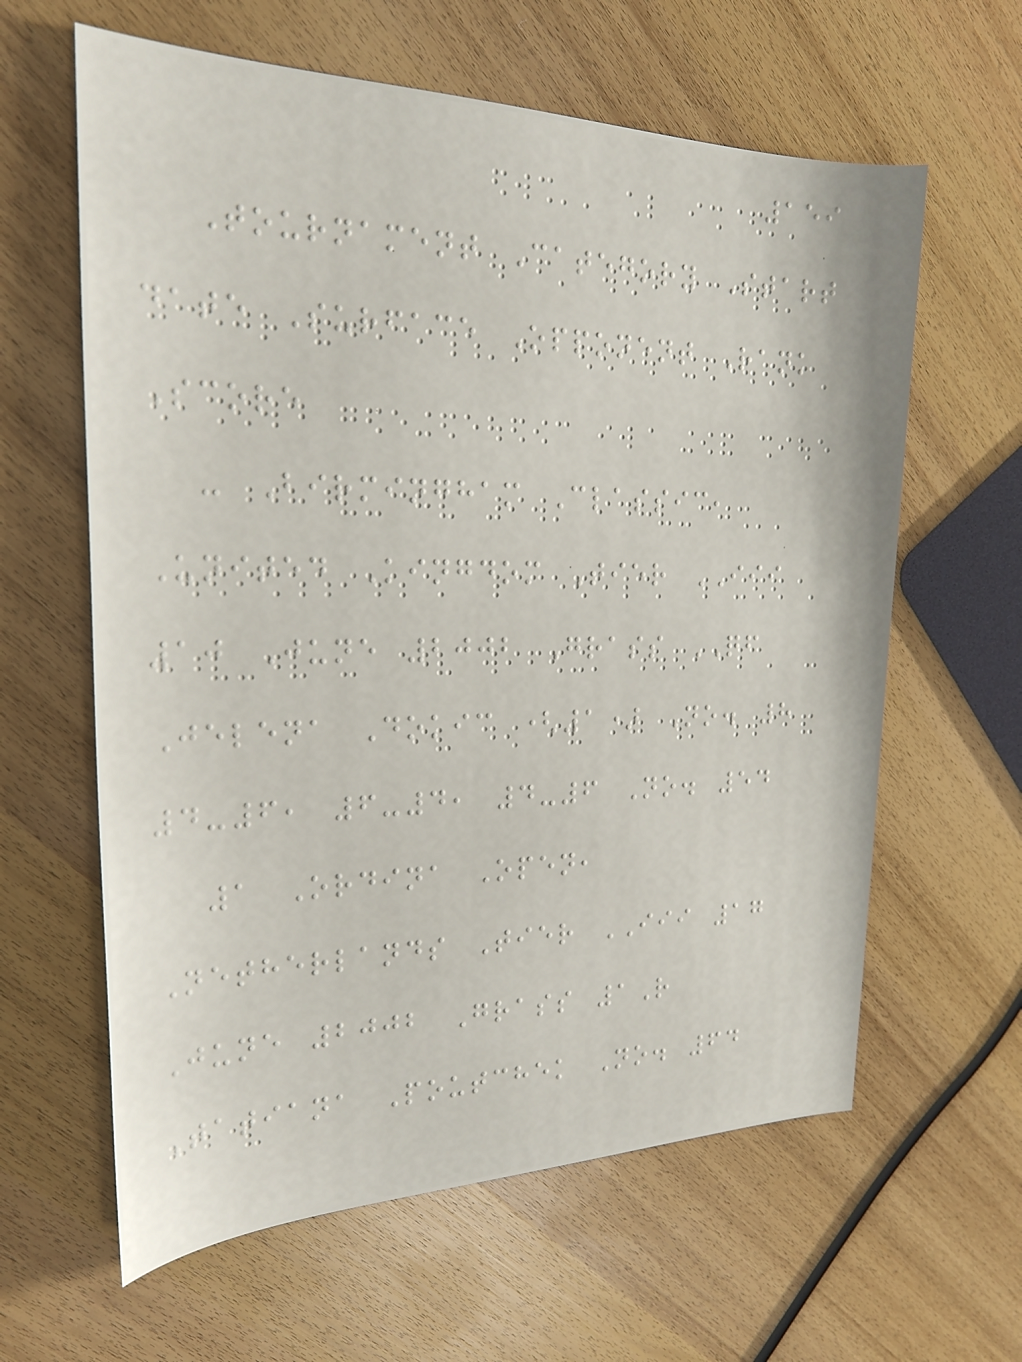159
Tournament Category Start
date Surface Opponent Rank
Score
- Birmingham Classic,
United Kingdom Tier III
10 June 2002 Grass QF
Jelena Dokic (1) No. 8
4-6, 6-4, 4-6 No. 54
1 Ordina Open,
Netherlands Tier III 17
June 2002 Grass 1R
Tatiana Poutchek No. 64
